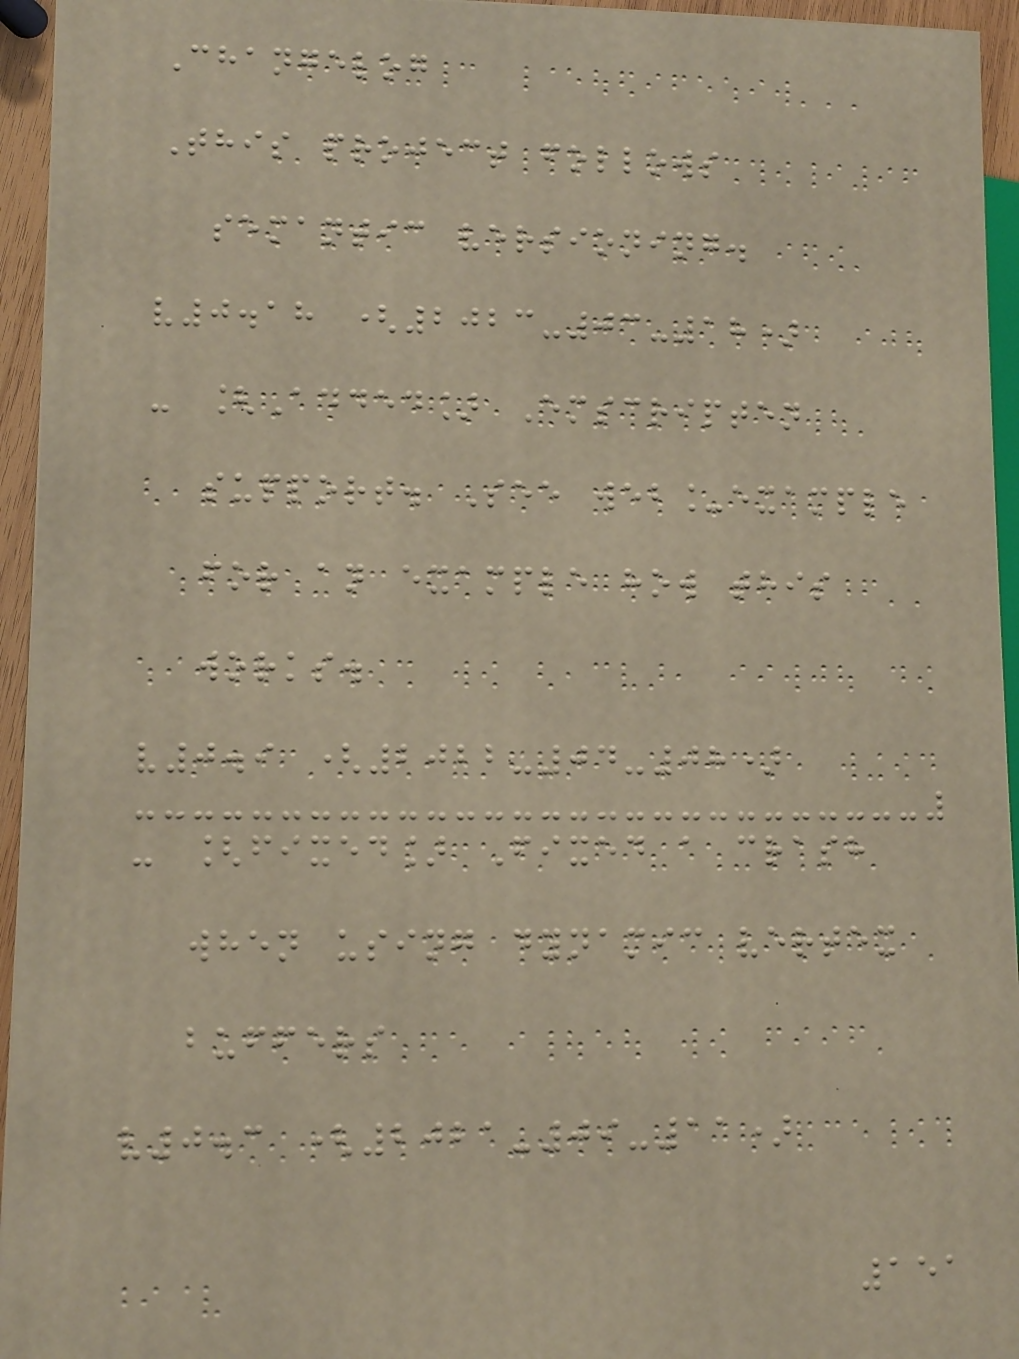Changelog
This project follows
semantic versioning.
v0.18 (2023-03-18)
- [Added] Emscripten
support. See web_example
for an example how this
works.
v0.9 (2022-04-08)
- [fixed] Fixed a crash
when using dynamic vertex
buffers
v0.3 (2021-09-11)
151
